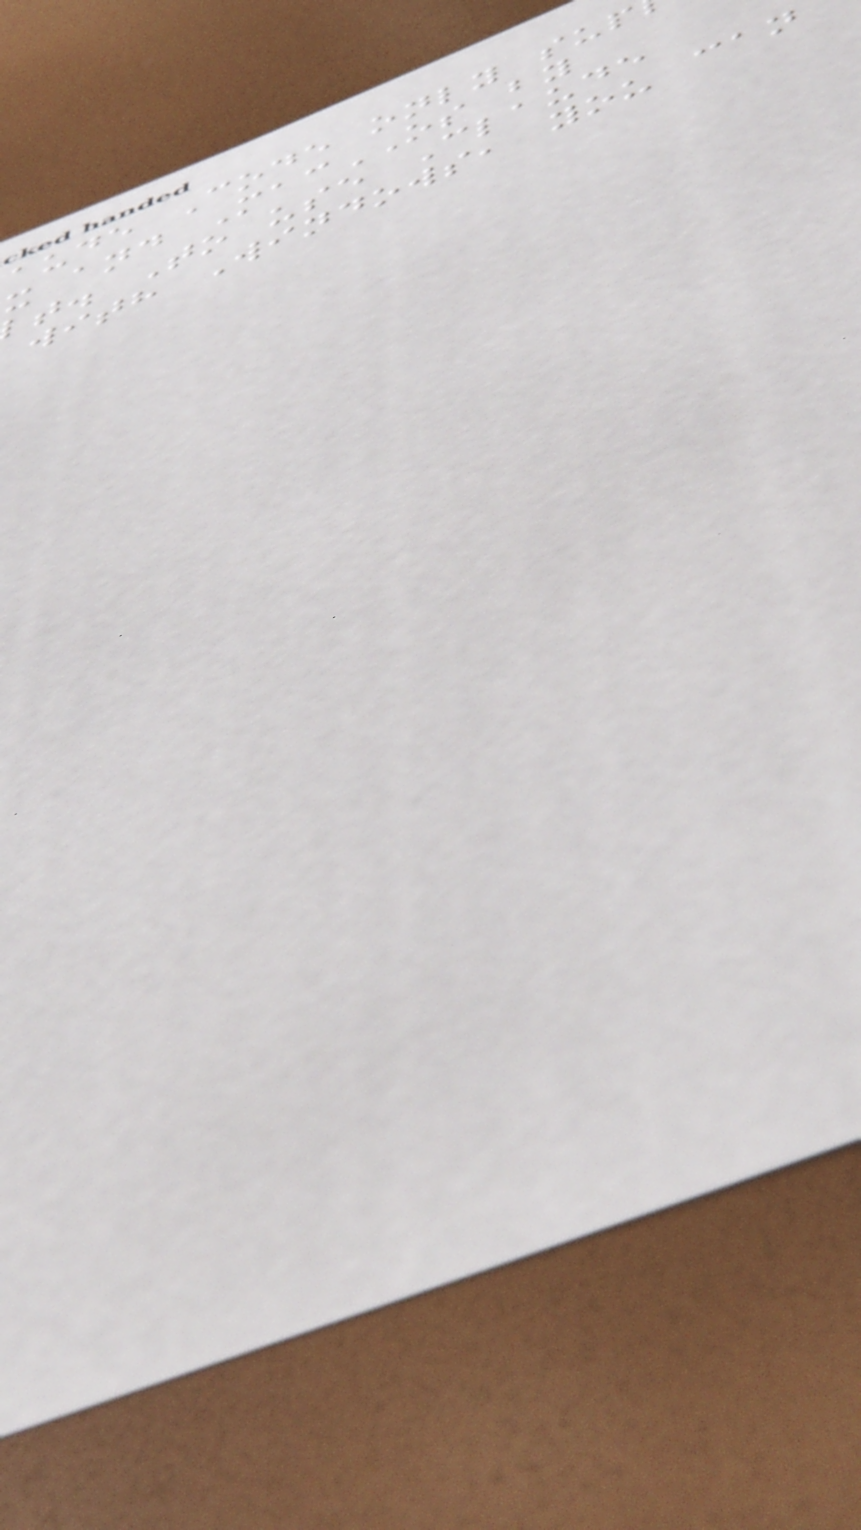aude Code only sup
x and MacOS by
t. To use Claude
with Windows, you can
